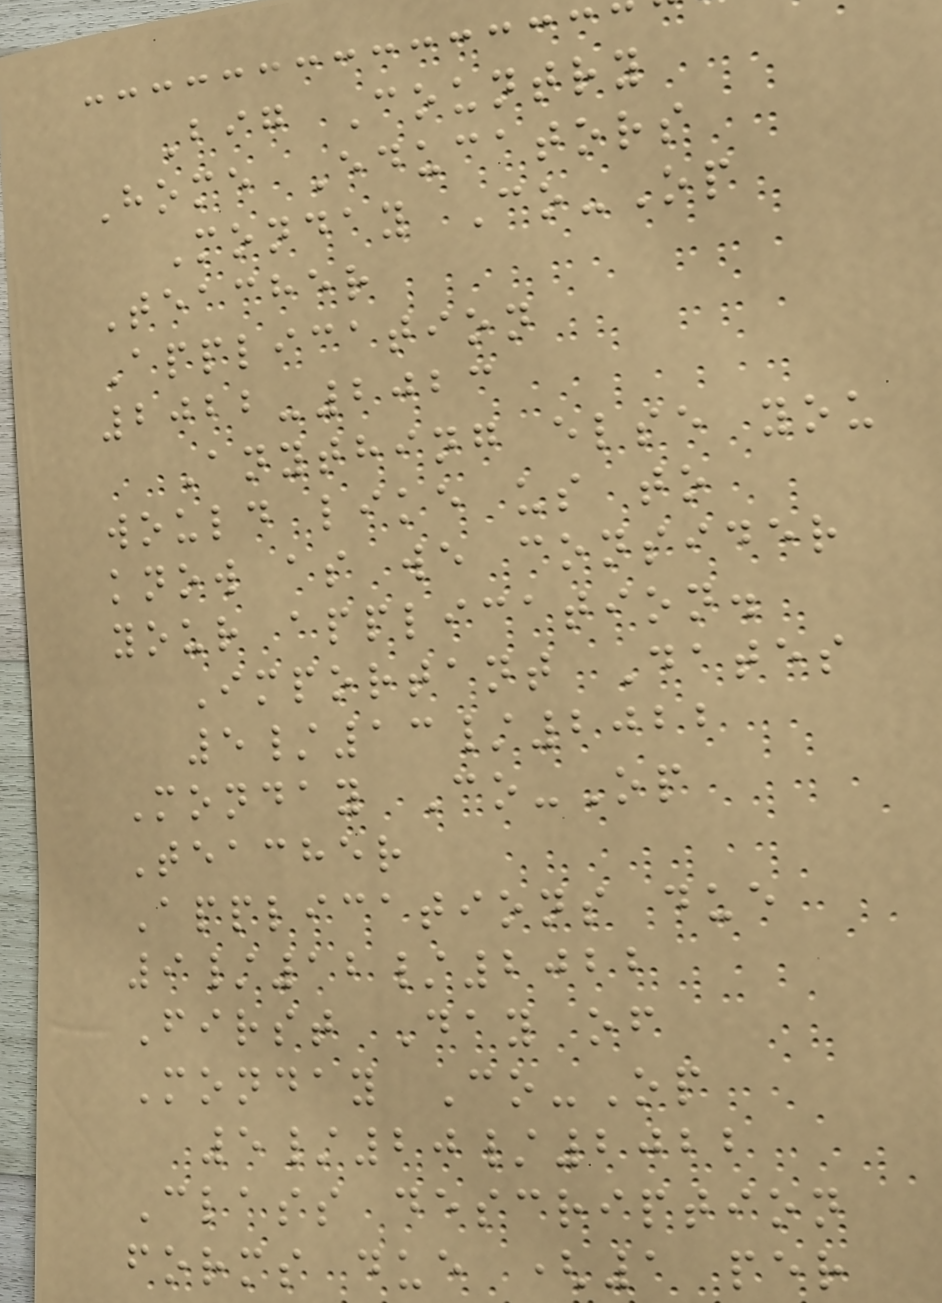Big Country
Home Educators
Monday Co-Op
Teacher
Application
2022-2023
Anything else you
would like us to
know as we consider
your application.
Important Dates
5/13/2022
Monday Co-Op
Teacher
Applications due
9/12/2022
First Day of
Monday Co-Op
5/20/2022
Class description
forms due (1 per
